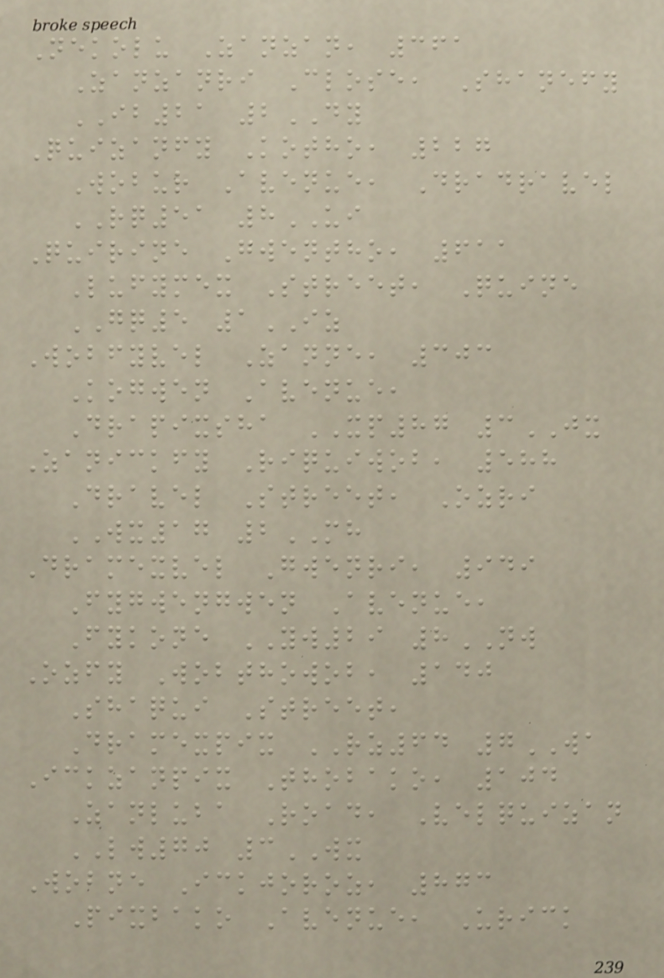Nekolu Zanzan, 361
Zanzanri Close, Shanefy
IB21 2DY
Quizanfy Kotho, 227
Wobur Avenue, Dradravel
RQ51 8UI
Quirine Gwentho, 611
Lufymex Street, Quine
GQ5 1IZ
Wobfyvel Zanne, 303
Kogwen Avenue,
Drapixsha XP87 3JX
Zanickfy Riquiwob, 588
Dravel Street, Ozri
WX17 2MH
Dramexvel Gwenri, 949
Fygwengwen Avenue,
Fykone YW29 8NW
Ozfy Wobthowob, 140
Shaqui Street,
Dramexpix RZ64 7WA
Ickzanpix Thobako, 104
Zanluba Road, Velquizan
LW70 3WX
Wobne Ickjoroz, 873
Pixbako Avenue, Urick
